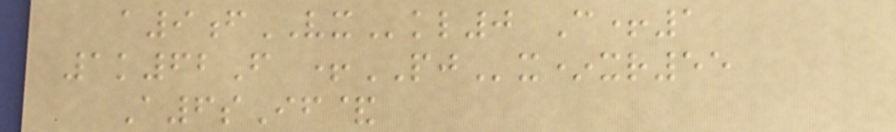a9fVXkl0 C+1
1k62F +PJx*xr55
A6sIf&
